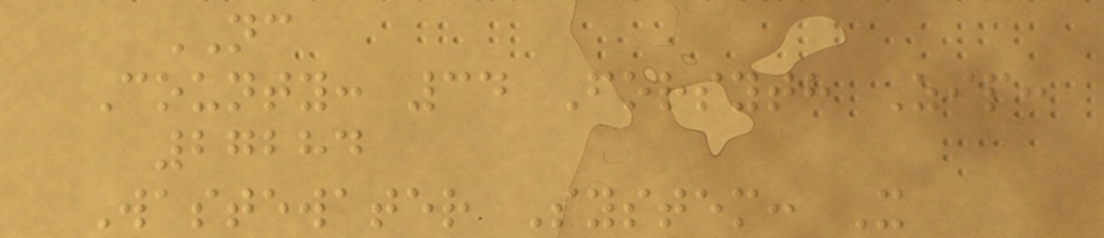NC
County: 34 Forsyth Zip:
27284
Wastewater System: X
